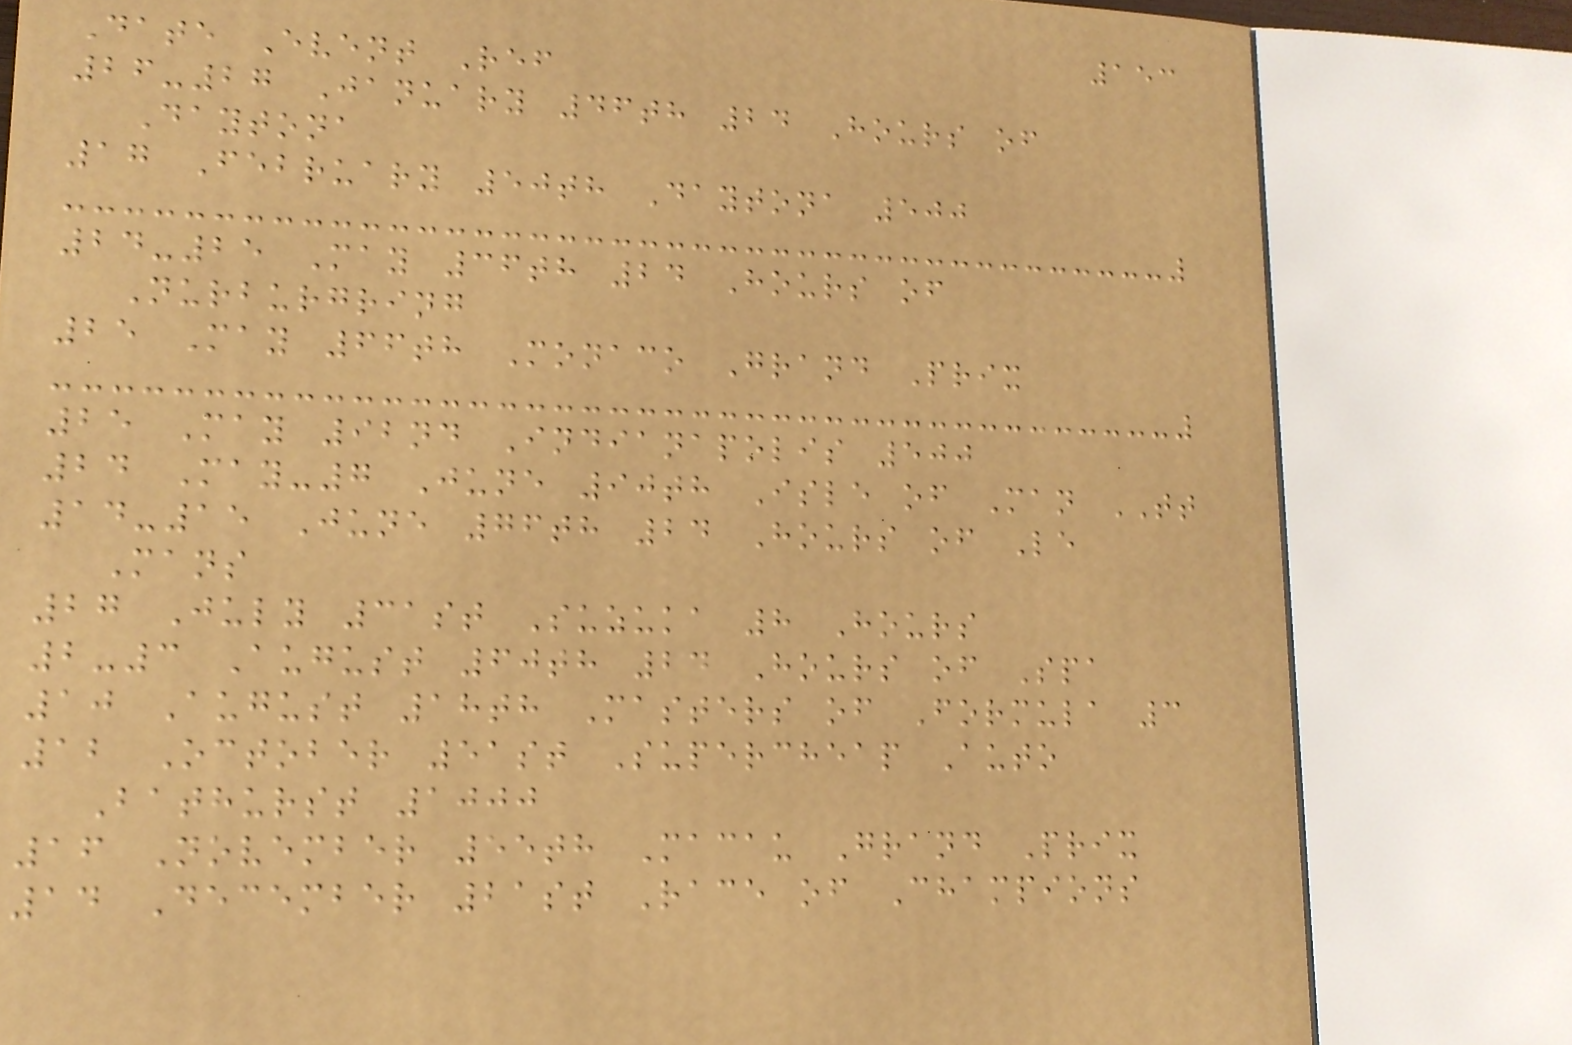153
Date Event Ref
26-27 January 46th 24 Hours of
Daytona
17 February 50th Daytona 500
24-25 May 36th 24 Hours of
Nurburgring
25 May 66th Monaco Grand Prix
25 May 92nd Indianapolis 500
24 May-7 June 90th Isle of Man TT
14-15 June 76th 24 Hours of Le
Mans
27 July 31st Suzuka 8 Hours
2-3 August 60th 24 Hours of Spa
10 August 18th Masters of Formula 3
12 October 51st Supercheap Auto
Bathurst 1000
16 November 55th Macau Grand Prix
14 December 21st Race of Champions
